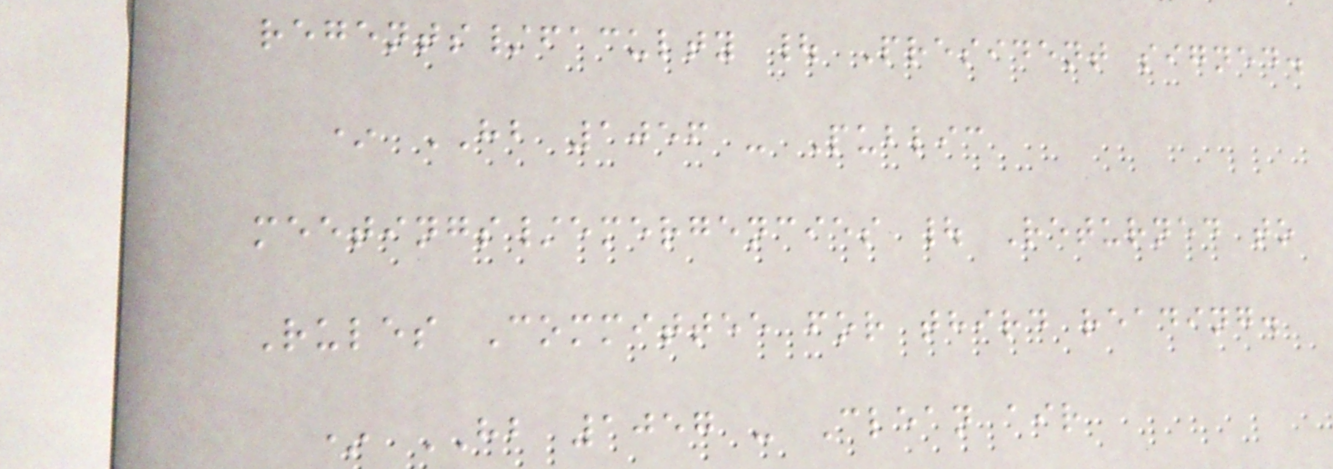regents/faculty | President signed.
* HB 1056 - Public
meetings/emergencies | Returned to
Rules Committee for third reading.
* HB 1057 - Clean air
